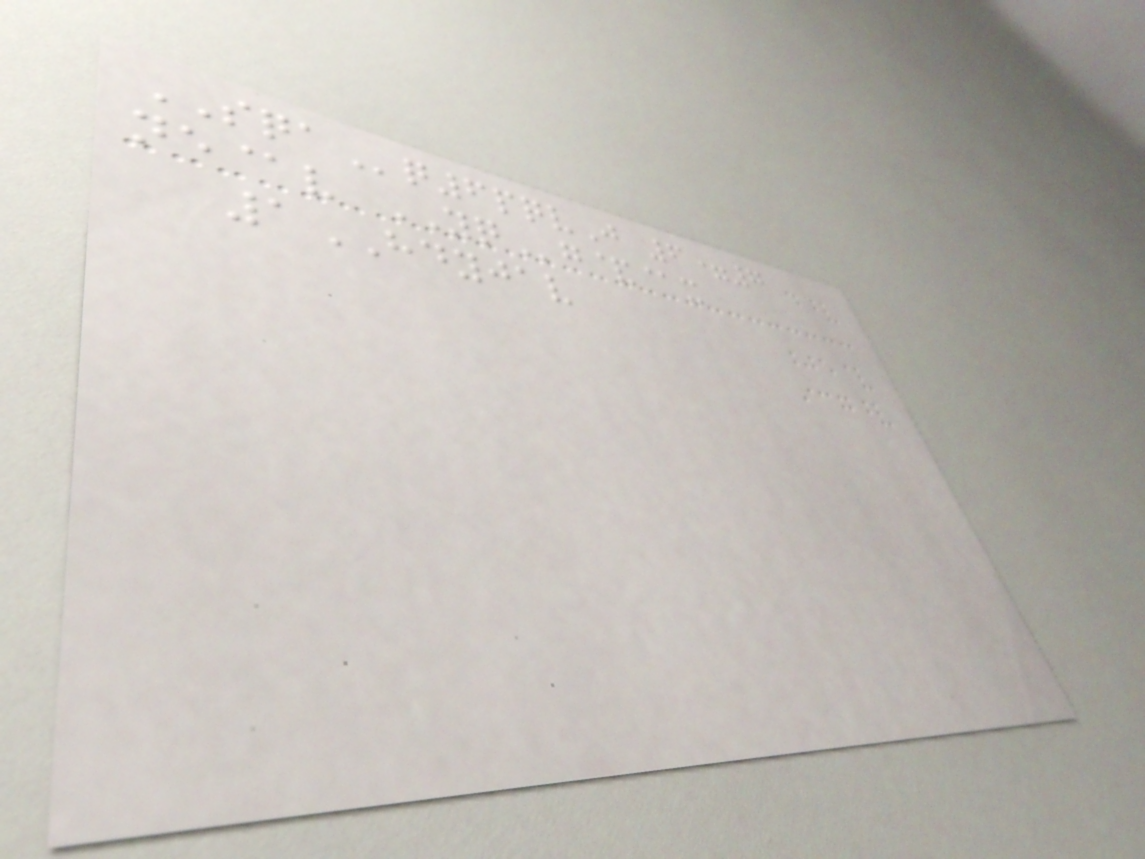SQAq6pqvJ 6=7
ne@v YQg&@x
1HDYJAV
